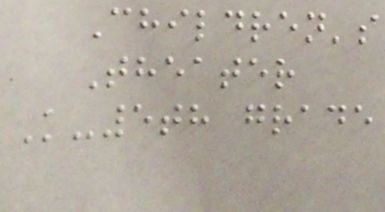Children's
Theater
K-5th grade
